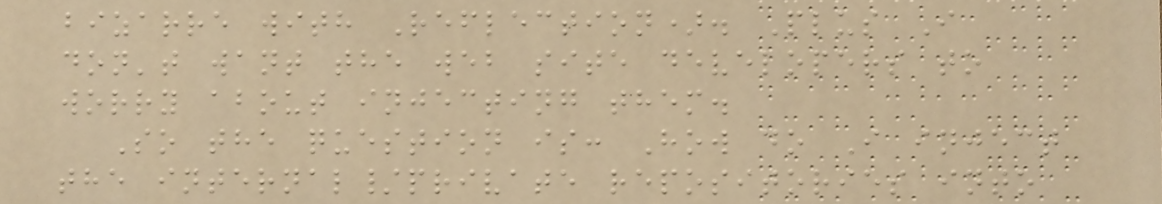bizarre with Reflection). Plus I
don't want the web site developers to
worry about injecting them.
So the question is: How do I inject
the internal/private repositories into
